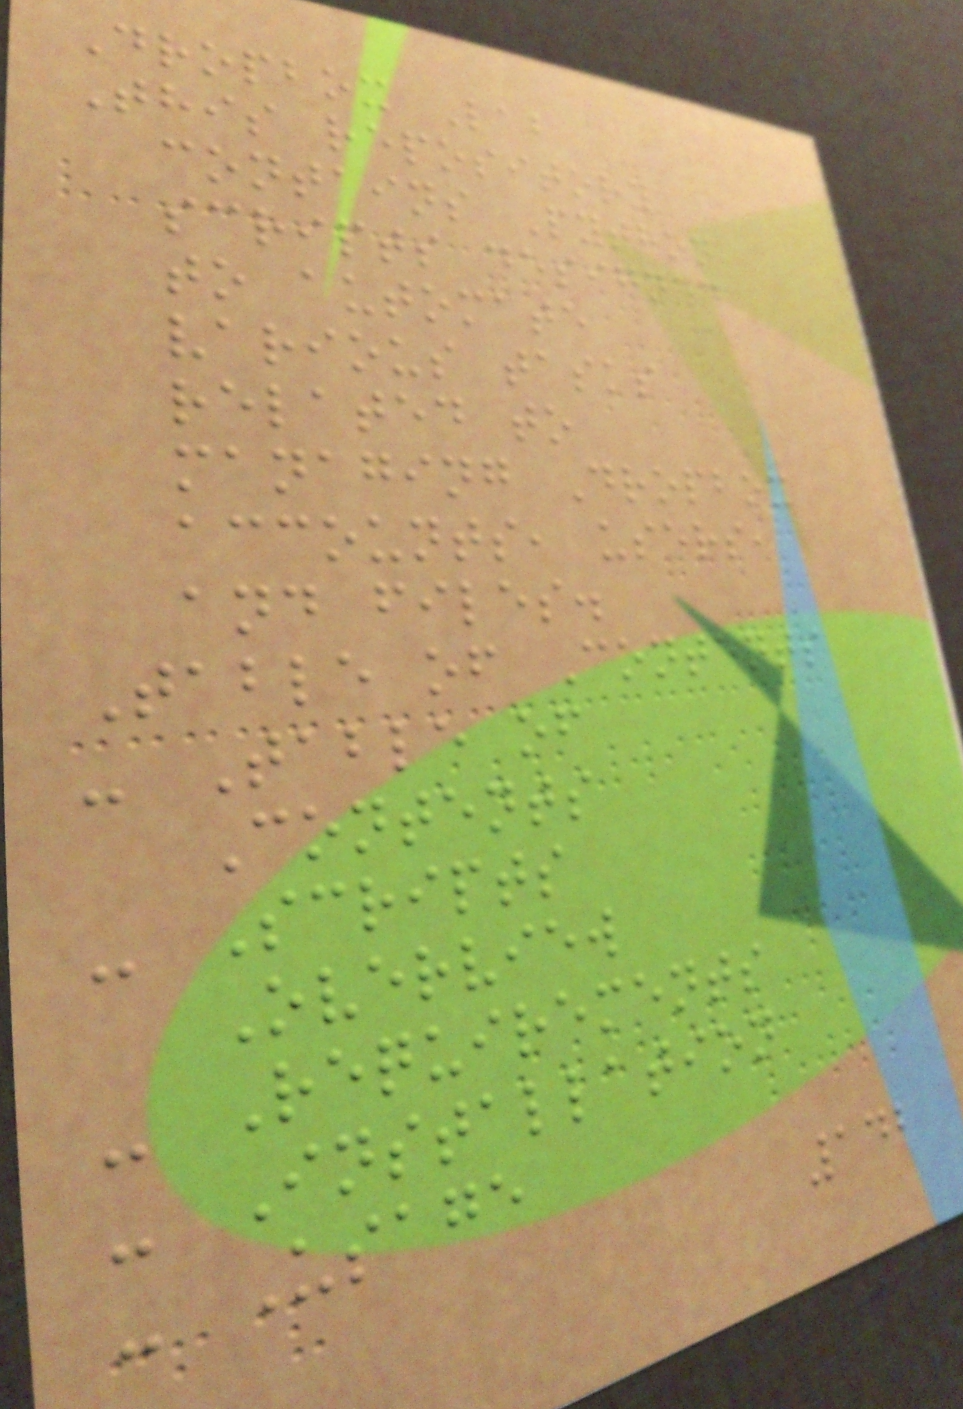Dropbox Lab
This repository
contains Python
scripts designed
to automate
various tasks
related to
managing Dropbox
accounts, users,
and files.
Table of Contents
- Table of
Contents
- Scripts
Overview
- Requirements
- Installation
- Usage
142
